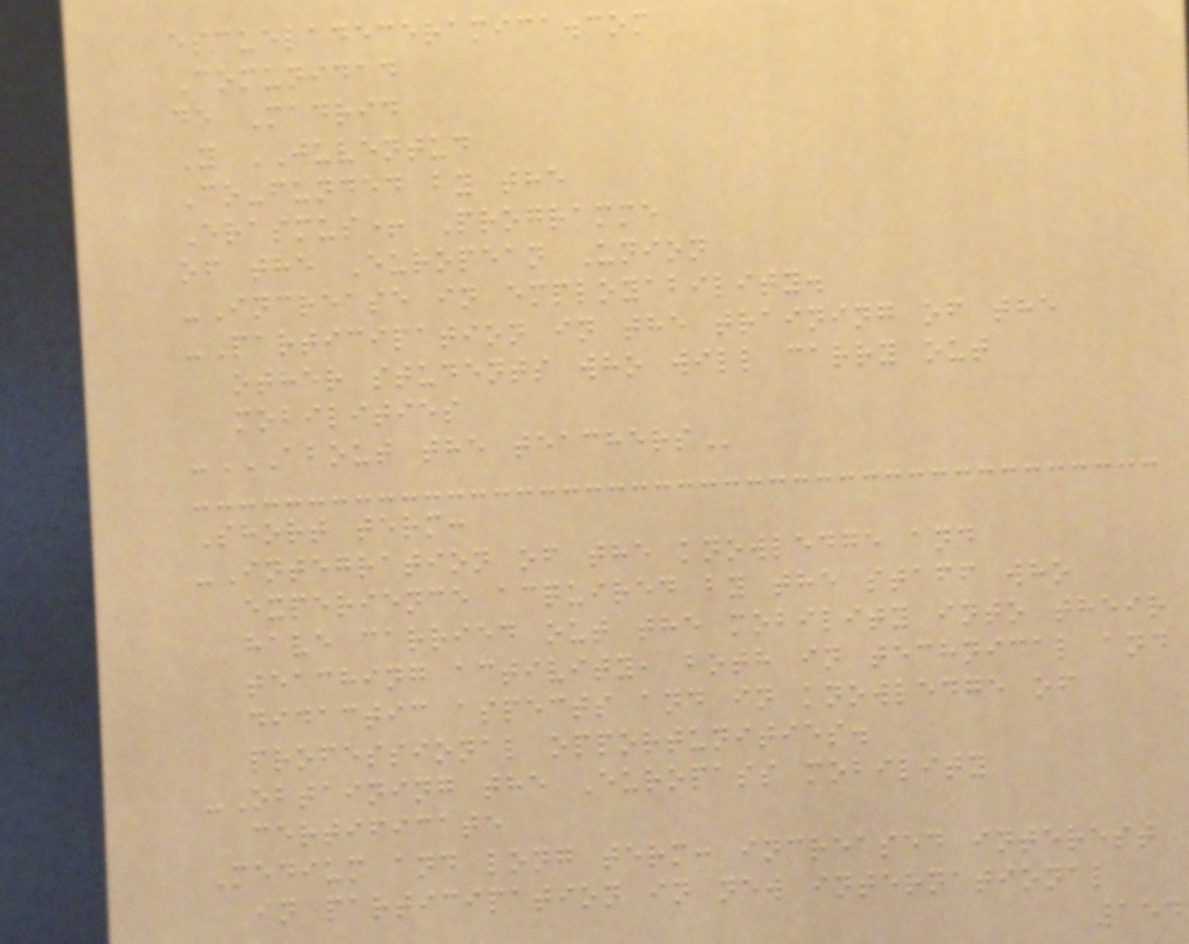escueladeceramica.com
Comunidad
de Madrid
Y JUVENTUD
Co-funded by the
Erasmus+ Programme
of the European Union
-Increase in employability.
-Participation in the training of the
other students who will carry out
mobilities
-ABOUT THE TEACHERS
Short term:
-Integration of the knowledge and
experience acquired by the staff who
have carried out the mobility into their
teaching activity, both in technical and
didactic aspects and in knowledge of
professional opportunities.
-Obtaining the Europass mobility
certificate
Medium and long term: increased interest
in participation in new international
154
